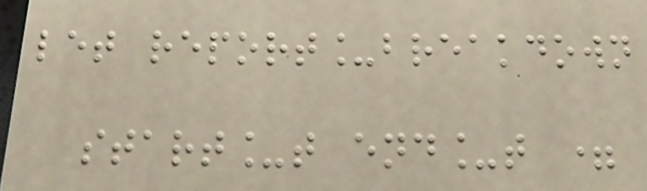let report_breakdown
start_t end_t =
